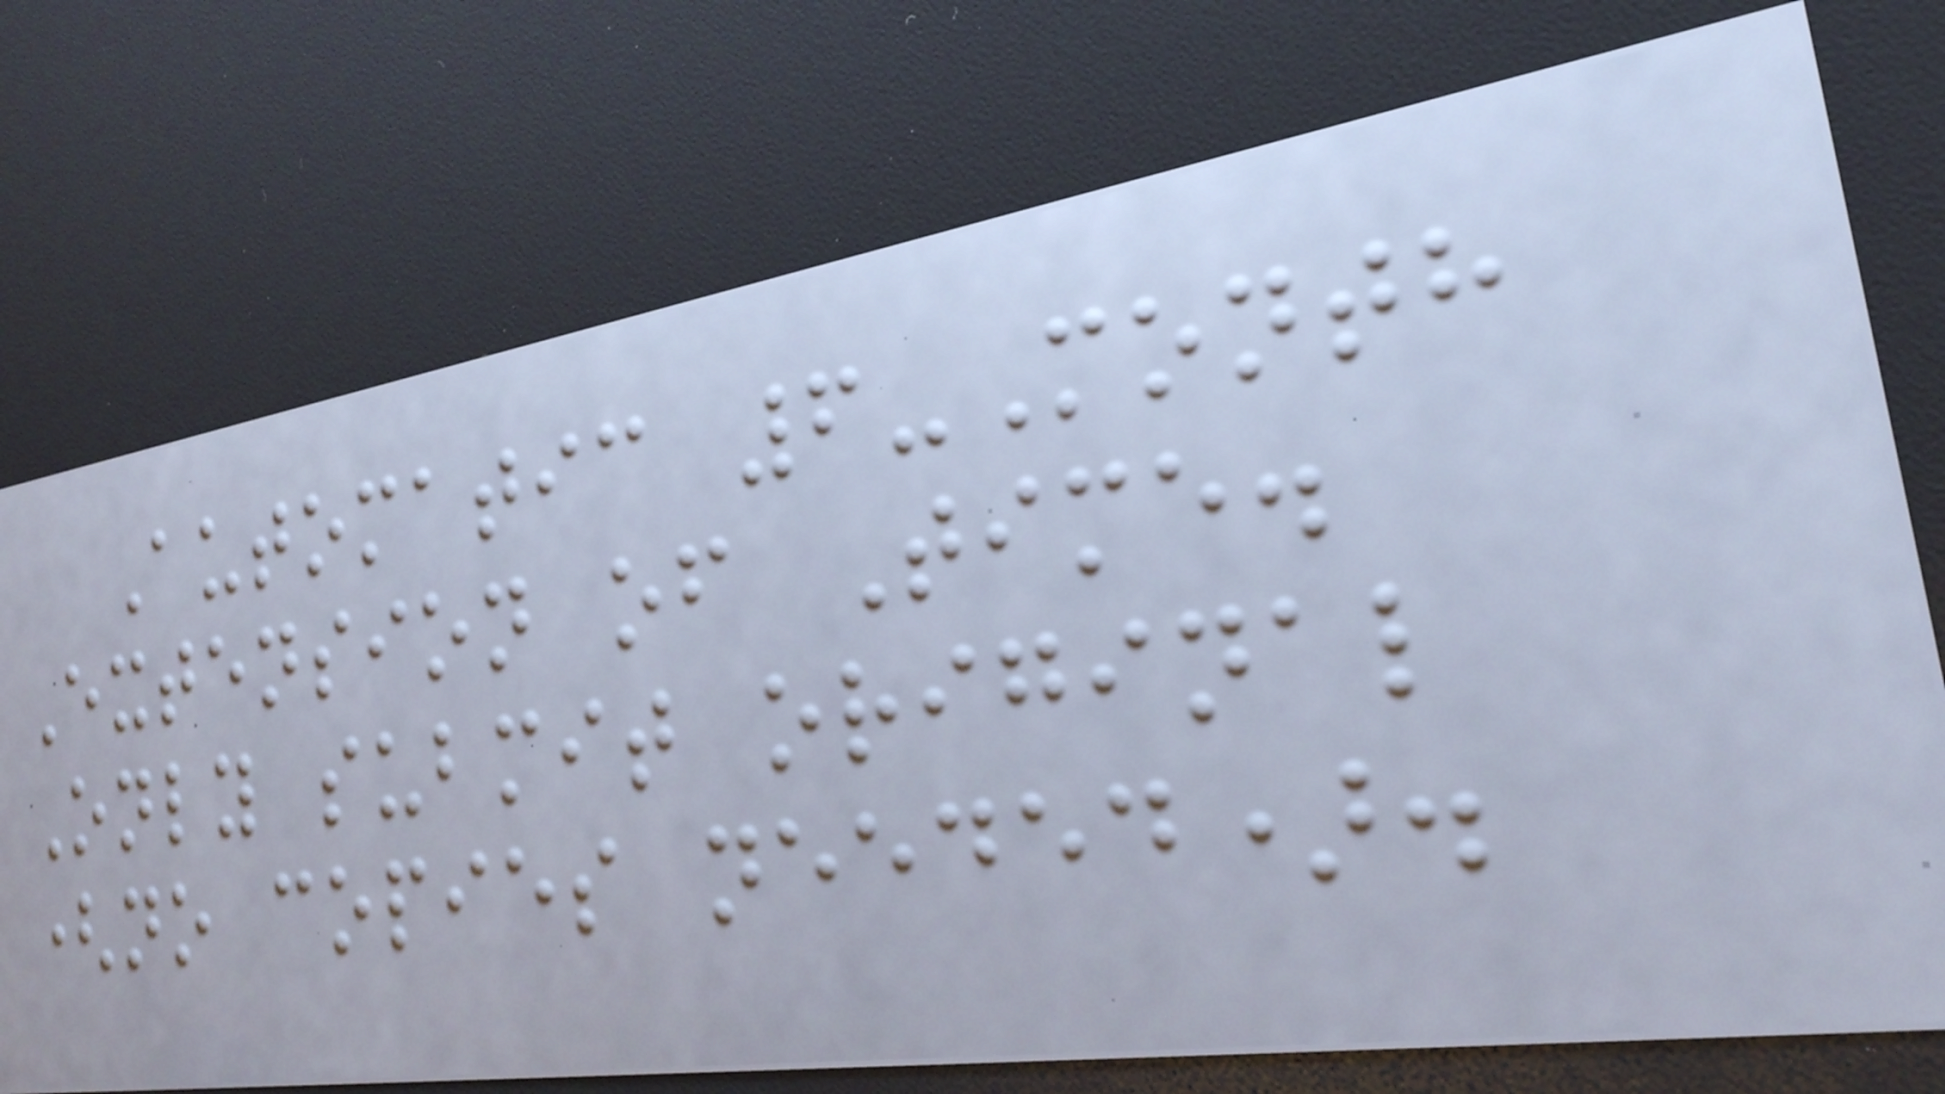Automatic 6-Month
Extension of Time.
Only submit original
(no copies needed).
